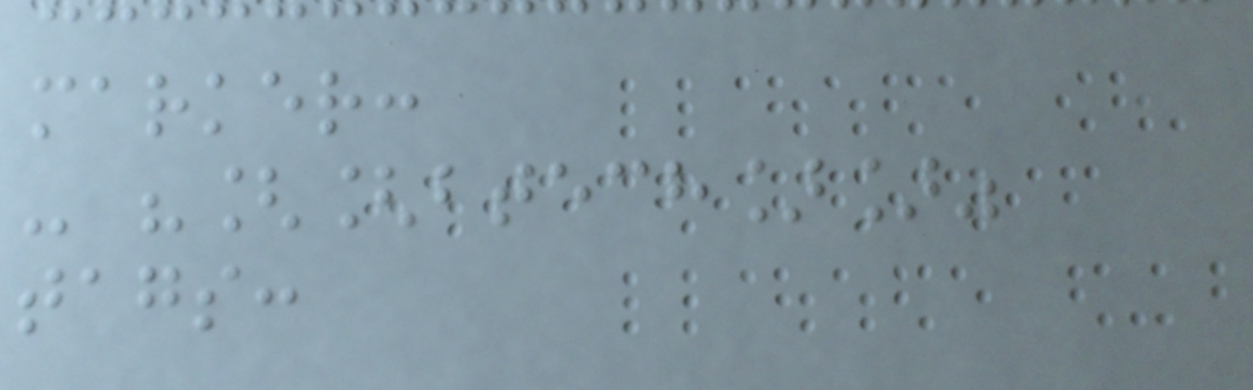marker:
- "[[btech]]"
tags:
